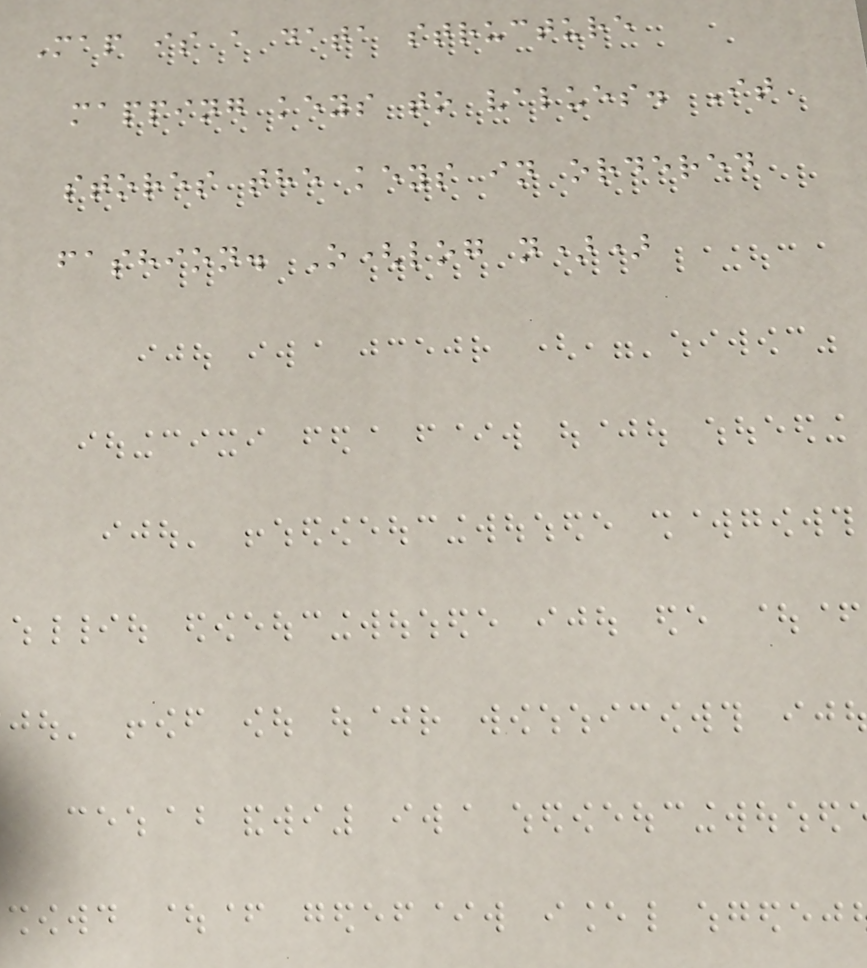Map is a data structure
mapping keys to values. It
stores the keys in ordered
fashion. O(log n))
